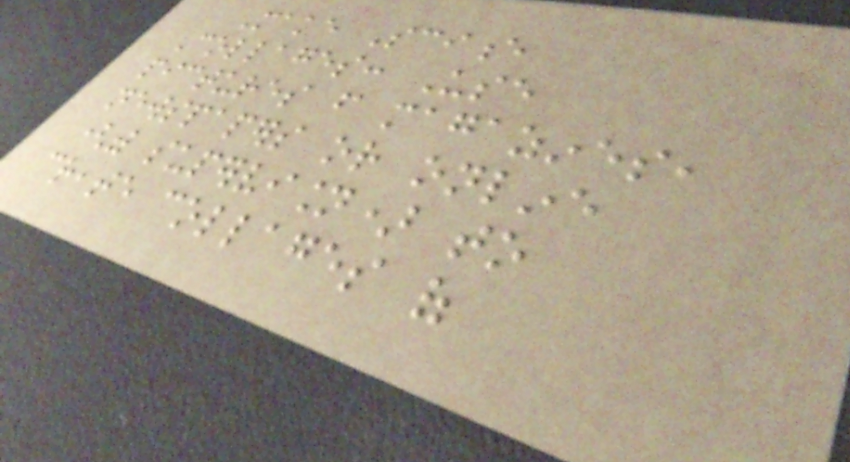Make Science
Collages: Use
pictures from magazines,
newspapers or online
(with supervision) to
create collages of
